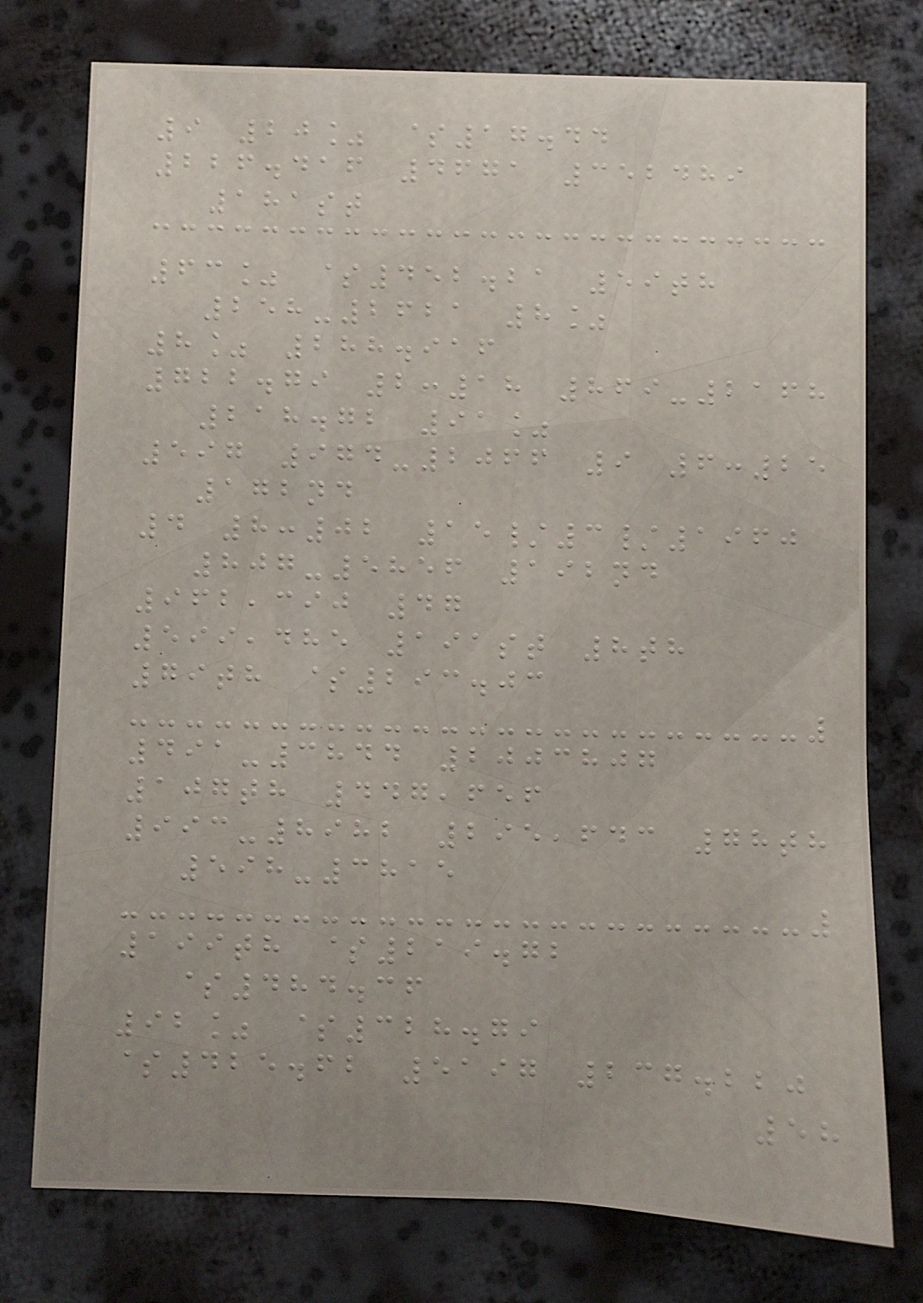9 20% $17.44
226.416 4671 352489
181st
63% $452.21 59th
258-2621 8%
8% 288.916
722.79 2:18 869-2168
218.72 91%
597 974-2066 9 6:25
172nd
4 8:02 15/3/1960
807-5856 192nd
962,390 47
599,485 191st 8th
79th $293.03
491-3844 2003807
107th 447,656
993-8982 295,643 78th
598-3815
199th $219.72
$484.36
92% $328.79
$425.62 5197 237.220
58
